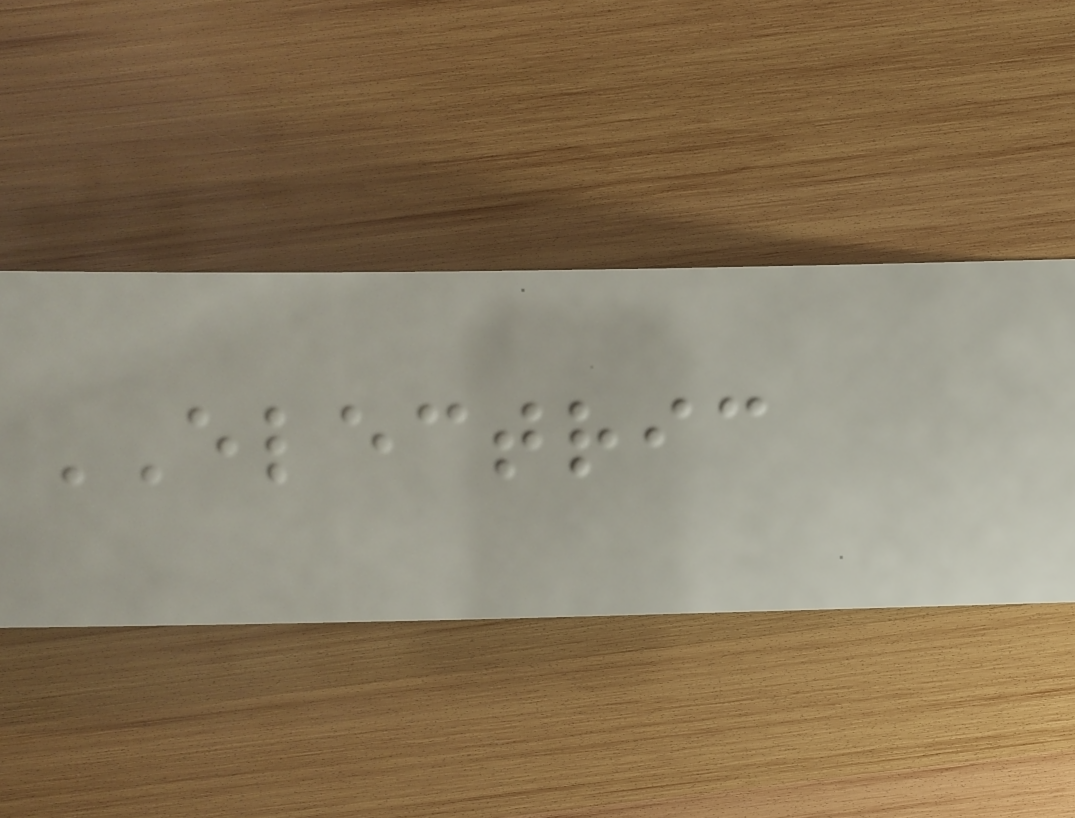ELECTRIC
